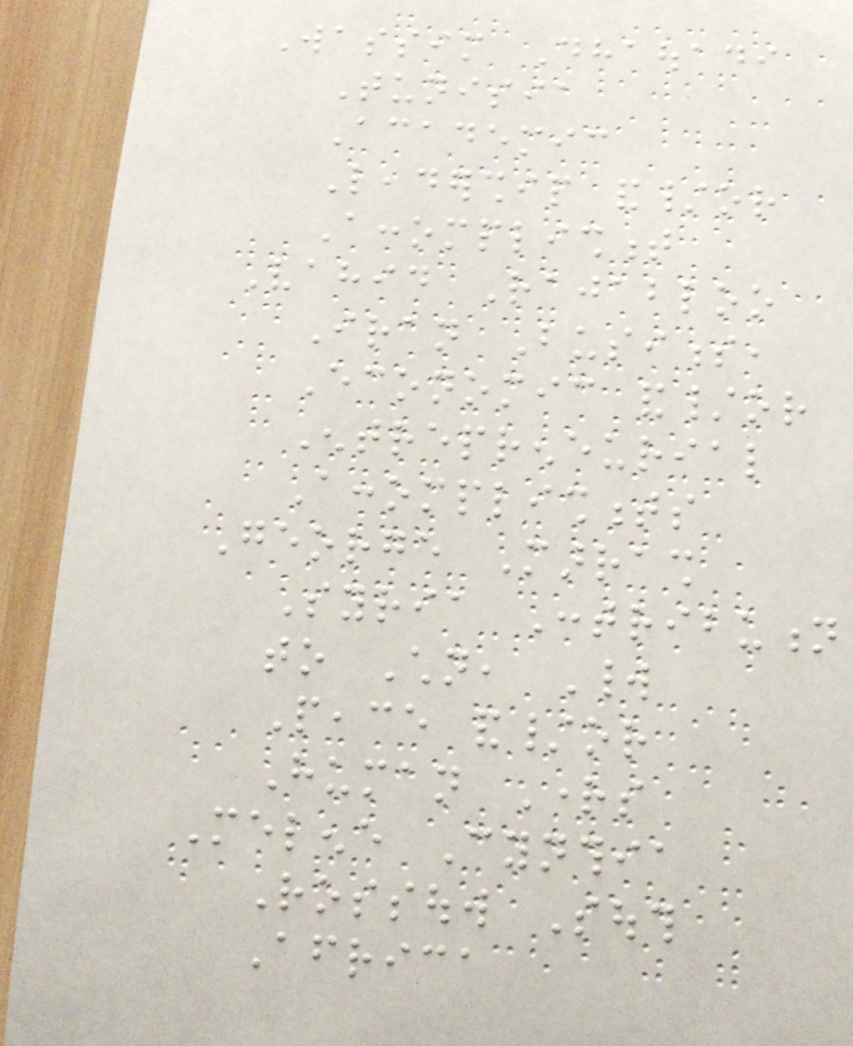Wassim Dhaouadi
Tunisia
Academic
Leadership and/or
Accomplishment
Vahid Rajabloo
Iran Business,
Economic and/or
Entrepreneurial
Accomplishments
George Marrash
Syria Contribution
to Children, World
Peace and/or
Human Rights
Melene Cynthia
Rossouw South
Africa
